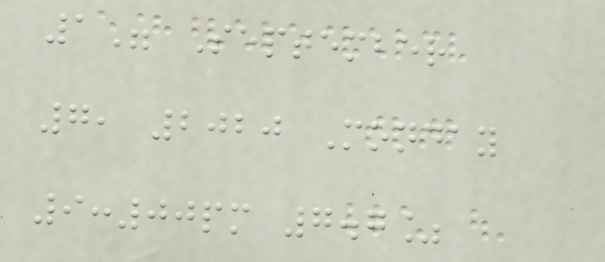1" September
7, 2020 Monday
9:00pm 7.7%
